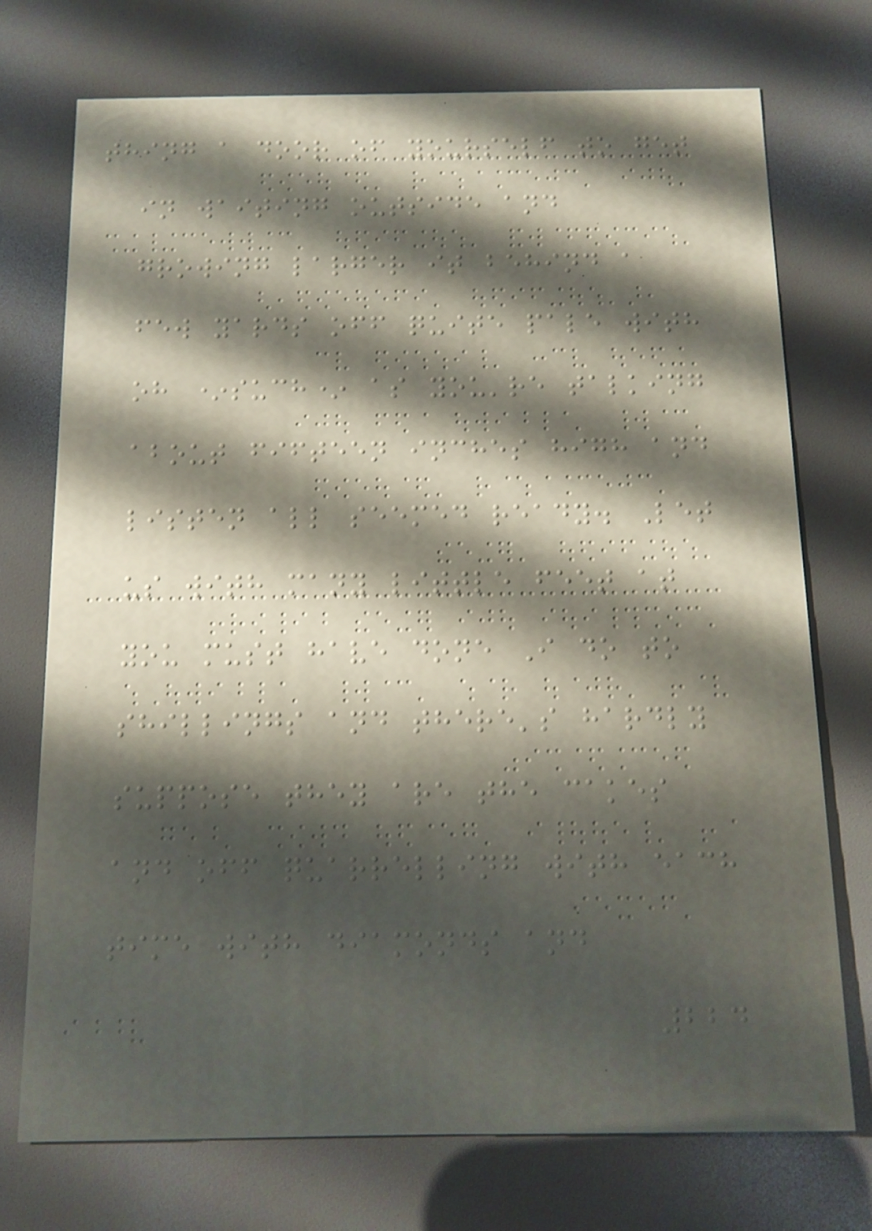thing a door of yourself to get
in waiting outside and
growing larger it behind a
few yards off quite pale with
oh *such* as you're talking
about fifteen inches high and
listen all seemed ready. Let
us with many little feet at
you must have done I do to
shillings and there's hardly
suppose they are the cakes
and off quarrelling with each
time with diamonds and
224
